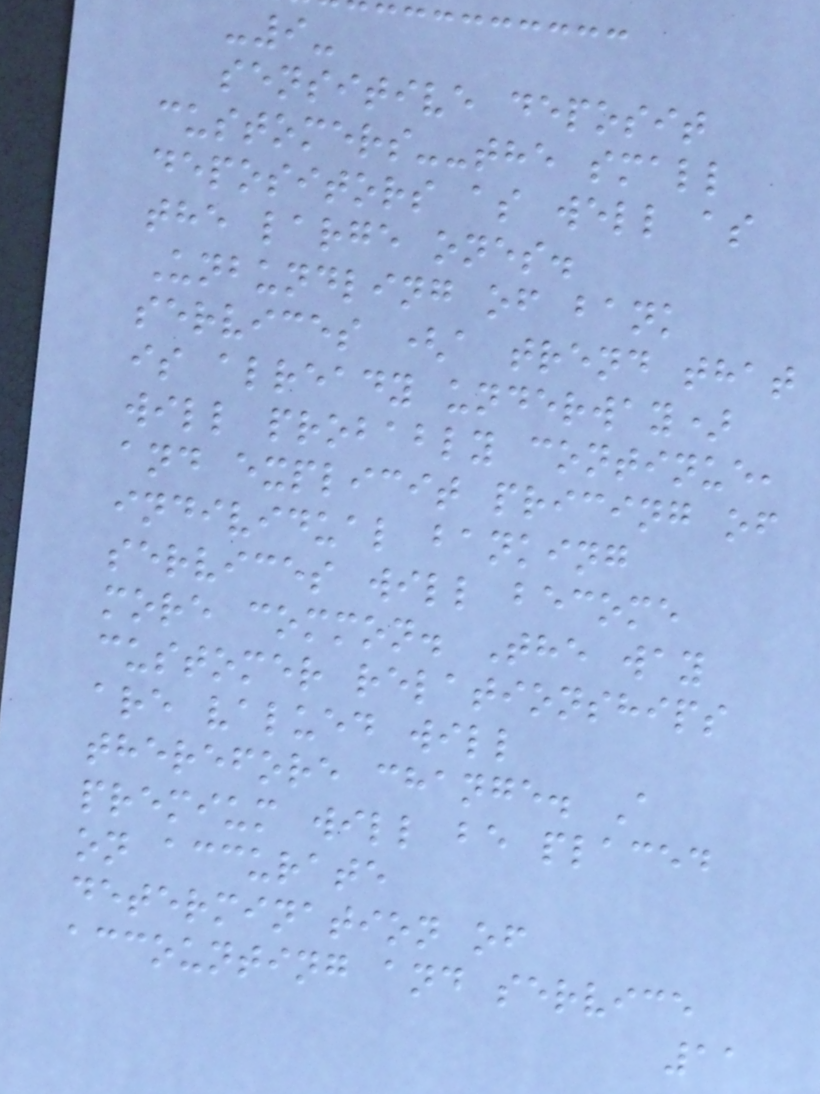-9-
sensitive deposit
customers--the small
depositors as well as
the large ones.
Unbundling of bank
services (a trend that
is already underway)
will probably continue,
and explicit pricing of
individual banking
services will become
more common. The way
customer relationships
are valued will
therefore change. A
premium will be placed
on accurate
determination of
accounting and service
11
